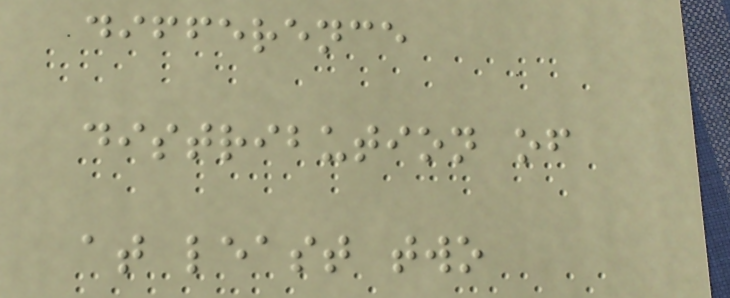difference
distribution of
at least two
